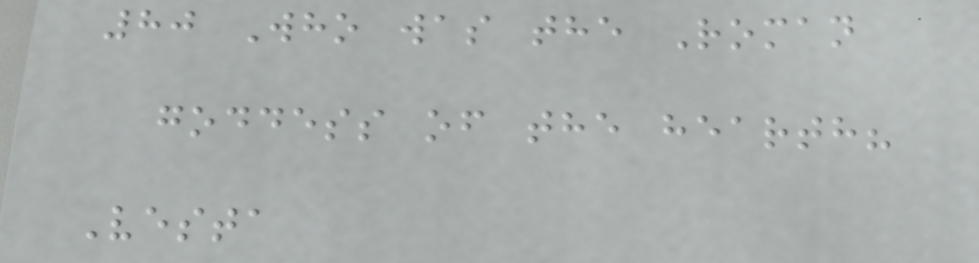80 Who was the Roman
goddess of the hearth?
Vesta
